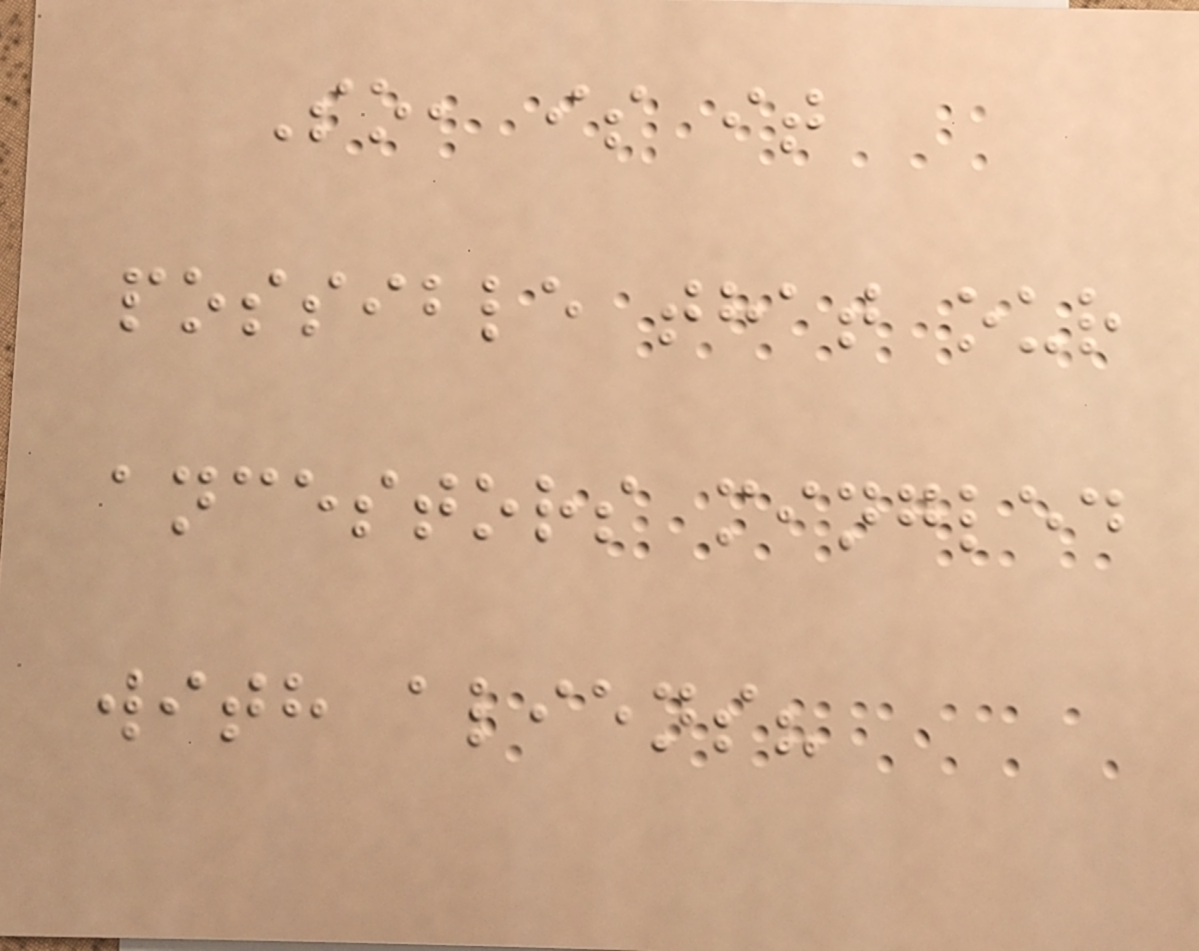So, is it
possible that our
ancestors mingled
with aliens?
